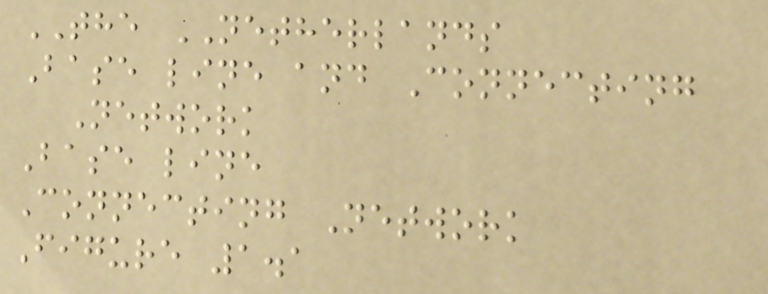THE NETHERLANDS
Base line and Connecting
Network
Base line
Connecting Network
Figure 1.1
